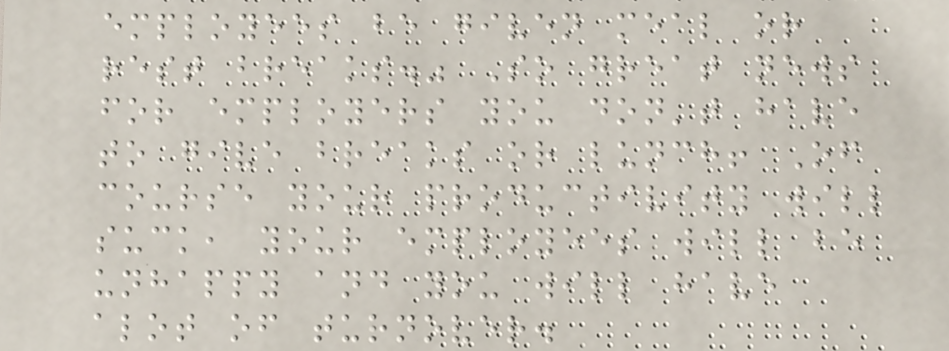employees be given meal or
rest breaks." So great news
for employers you don't have
to give breaks or lunch! Of
course your productivity will
suck, your employees will be
unhappy and you will have
alot of turnover.
